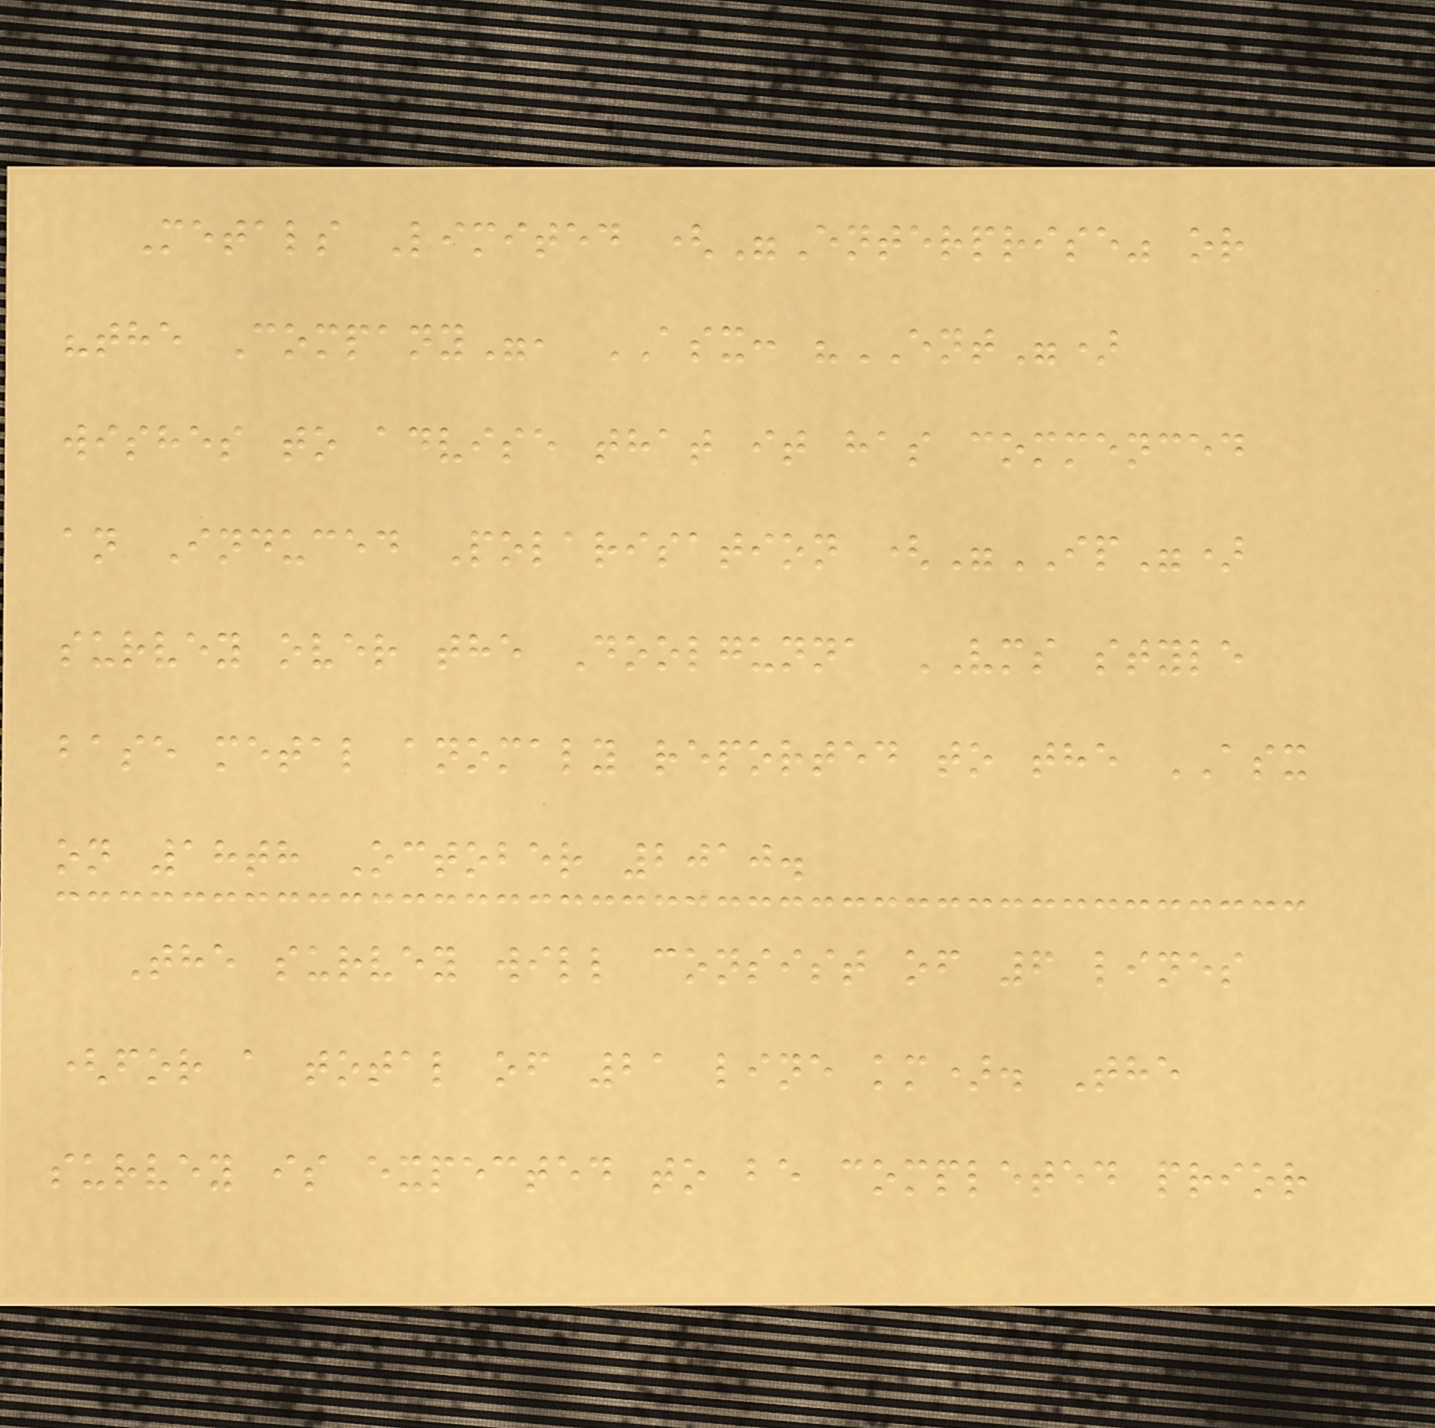Metals Limited ("Enterprise" or
"the Company", ASX: "ENT")
wishes to advise that it has commenced
an Induced Polarisation ("IP")
survey over the Doolgunna VMS style
base metal anomaly reported to the ASX
on 18th October 2010.
The survey will consist of 6 lines
(for a total of 21 line km). The
survey is expected to be completed prior
